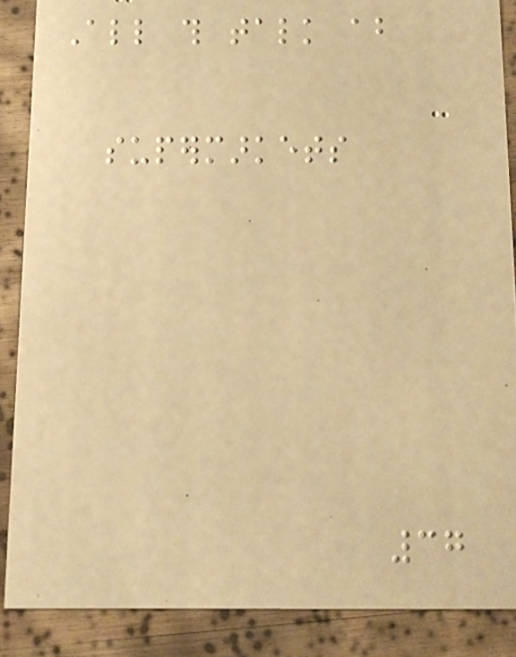All this talk about
supermarkets
37
